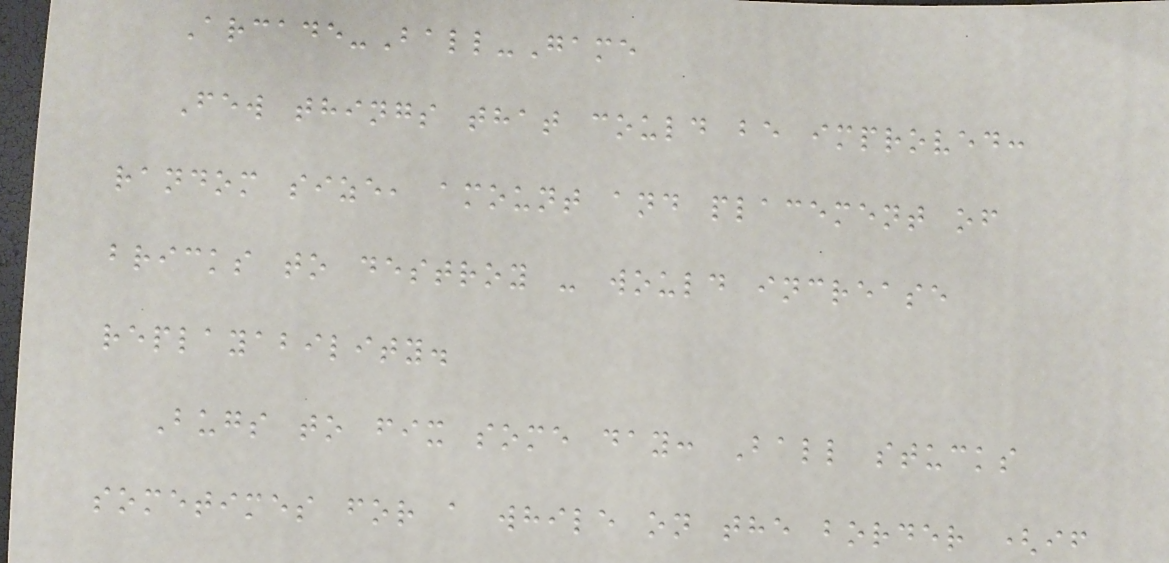Arcade-Ball-Game
Few things that could be improved:
random size, amount and placement of
bricks to destroy - would increase
replayability.
Bugs to fix some day: Ball stucks
sometimes for a while on the border (if
